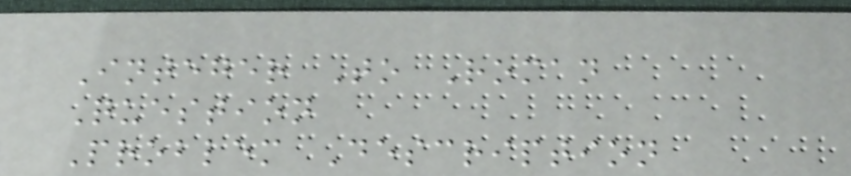Integer To Roman
Question
Problem Description
